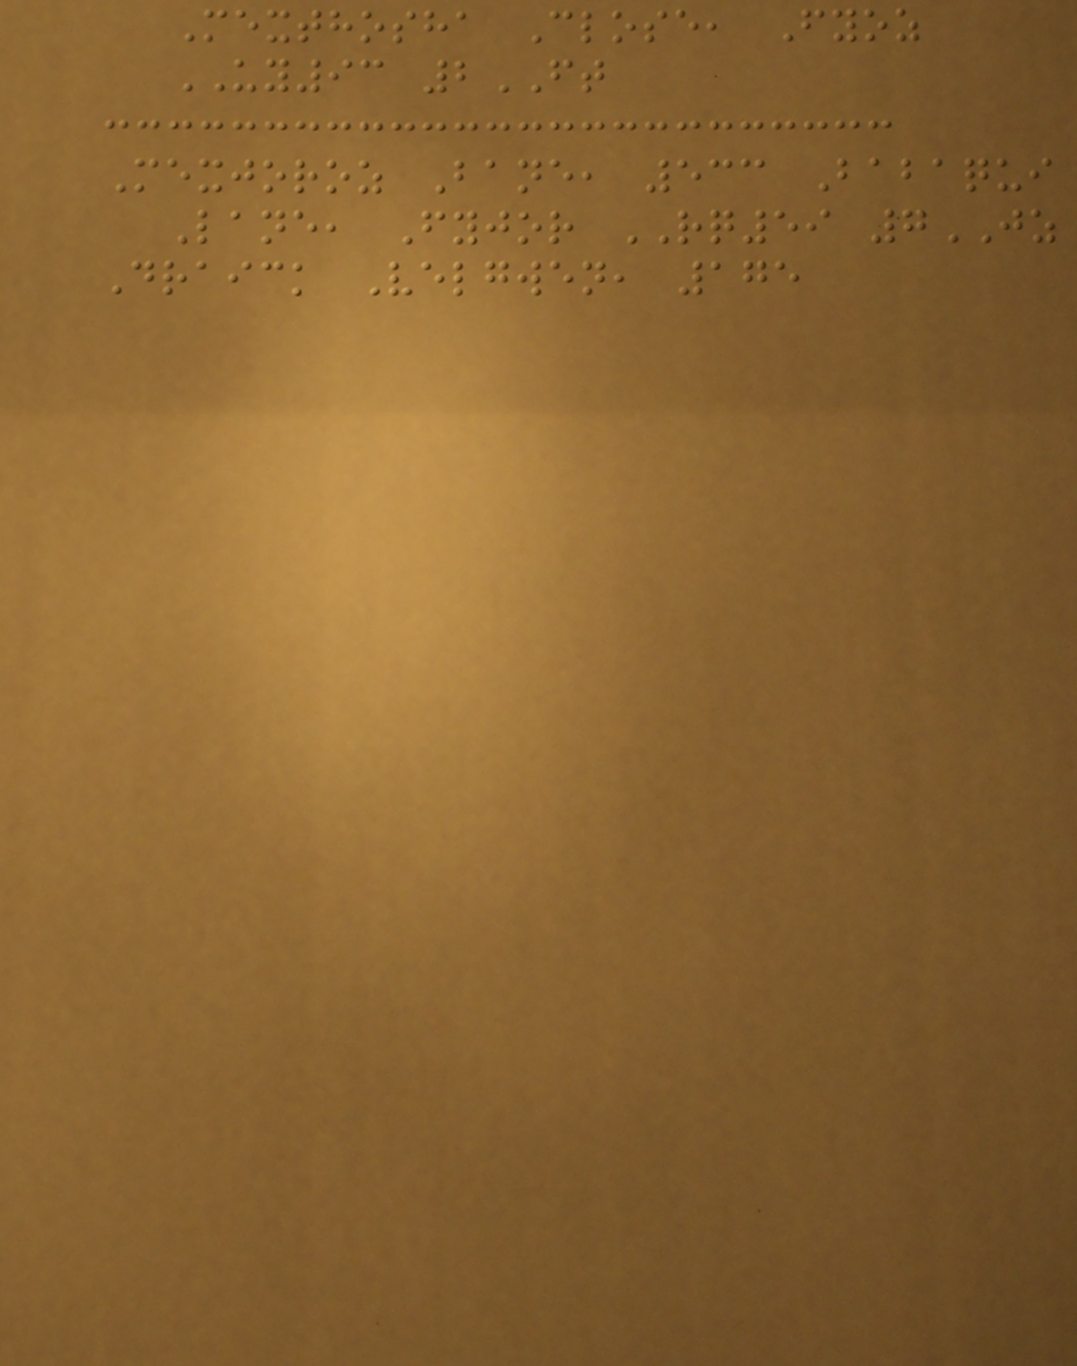Mexthosha Close, Fyoz
UY93 2FT
Mexjoroz Bane, 533 Babaqui
Lane, Fyjor RQ59 7JZ
Draick Velgwen, 175
